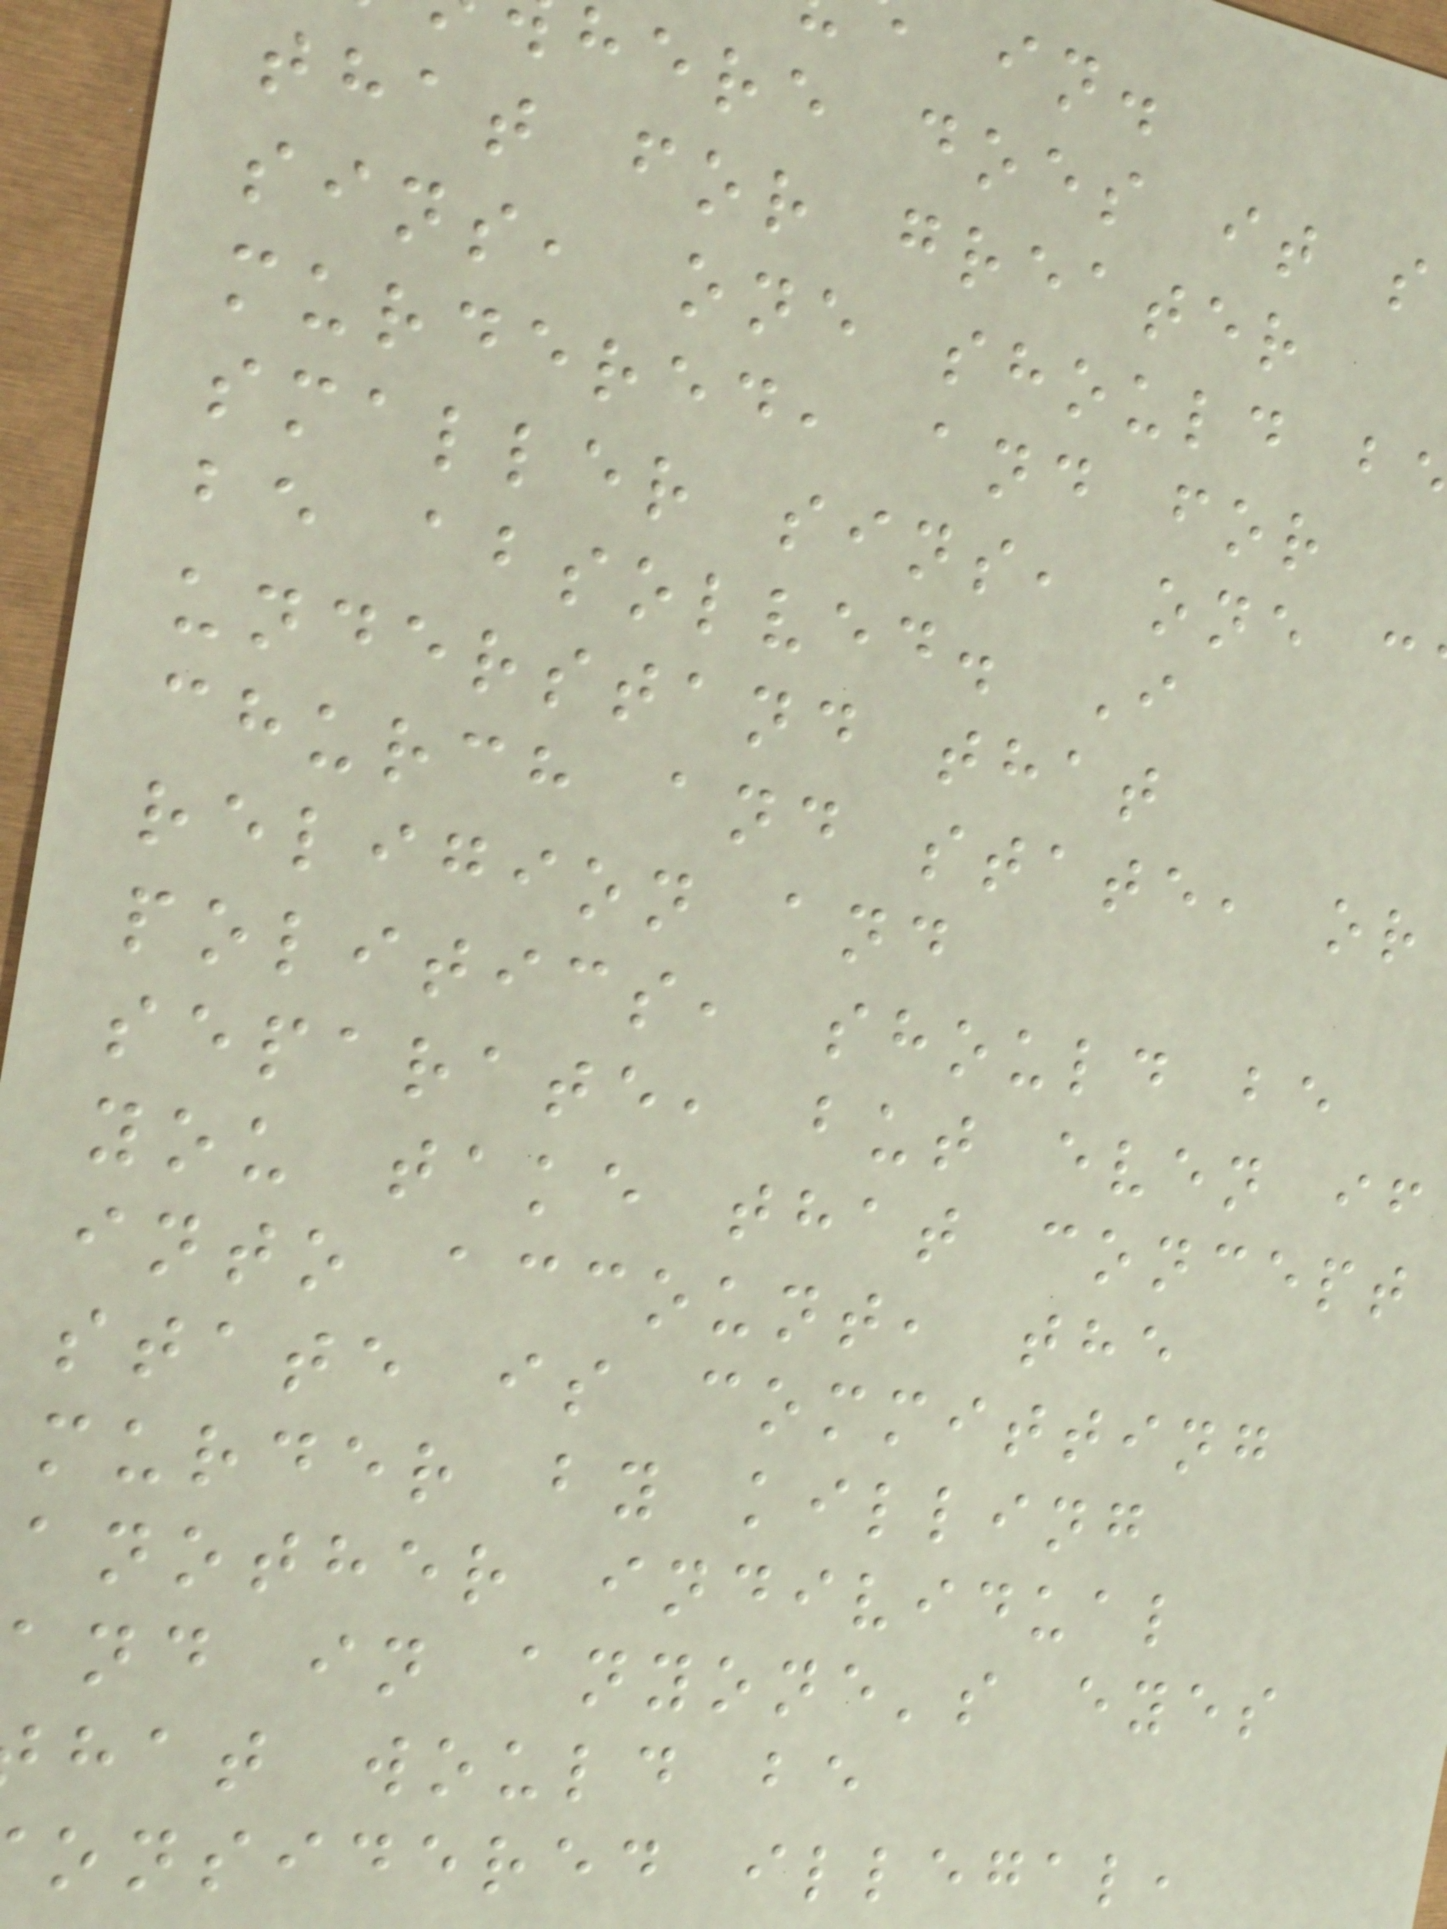here does it s
that for greater
sins, one should b
murdered, and for
smaller sins, one c
be absolved. I
understand that
church and state, or
religion and
politics, should be
separate, but even if
you take that concept
into account, the
state is committing
murder by killing
another individual
and in anyone's eyes
hat would be
onsidered illegal,
